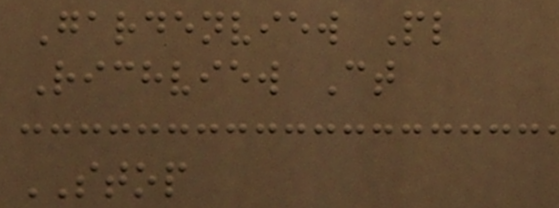Gardenview Pl
Richview Ct
STOP
